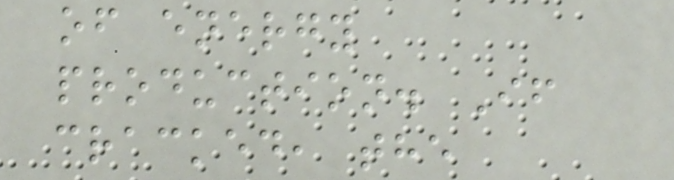of energy
production. If
cracked, the
